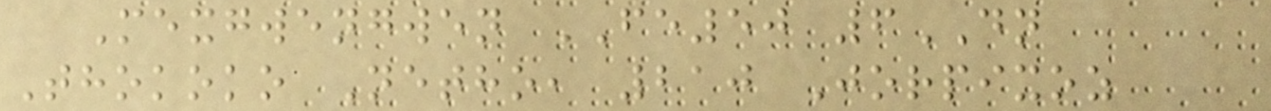Mexgwengwen FE50 6DN
Thokoko Netho, 210 Jorpixoz
